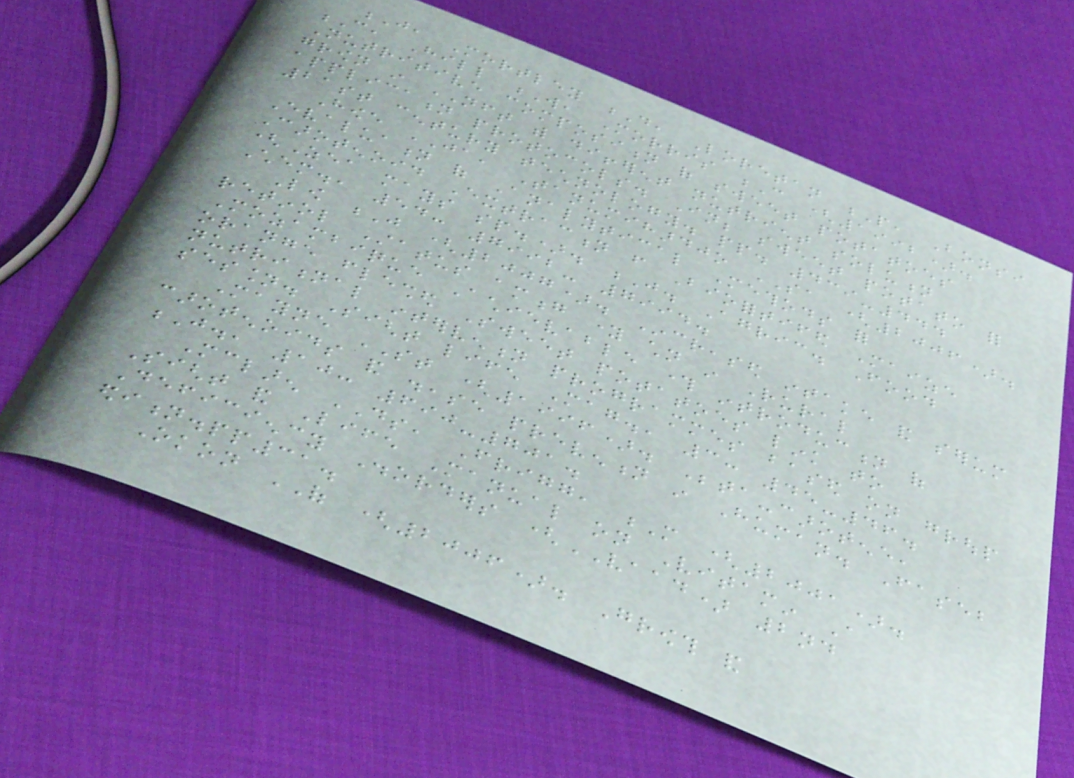J, Mortley D, Loretan P, Bonsi
C, Hill W, Morris C (1992).
Nutritive composition of sweet potatoes
grown in NFT with different nutrient solution
application protocols. In; sweet potato for
21st century technology. pp. 439-444
Howe JA, Tanumihardjo SA (2006).
Evaluation of Analytical Methods for
Carotenoid Extraction from Biofortifed Maize
(Zea mays sp.). J. Agric. Food
Chem., 54: 7992- 7994.
Low J (2007). Increased intake and serum
retinol Status among young children in Rural
Mozambique Achievable through introduction of
orange fleshed Sweet potatoes link to
nutritional intervention programmes based on group
session. Sight life Mag., 3: 45-46.
Mayne ST (1996). Beta-carotene,
carotenoids and disease prevention in Human. Faseb
J., 10: 690-701.
Mclaren DS, Frigg, M (2001).
Sight and Life Manual on Vitamin A
Deficiency Disorders (VAAD) 2nd
edition.pp31.
Okon OF (2006). Growth and
